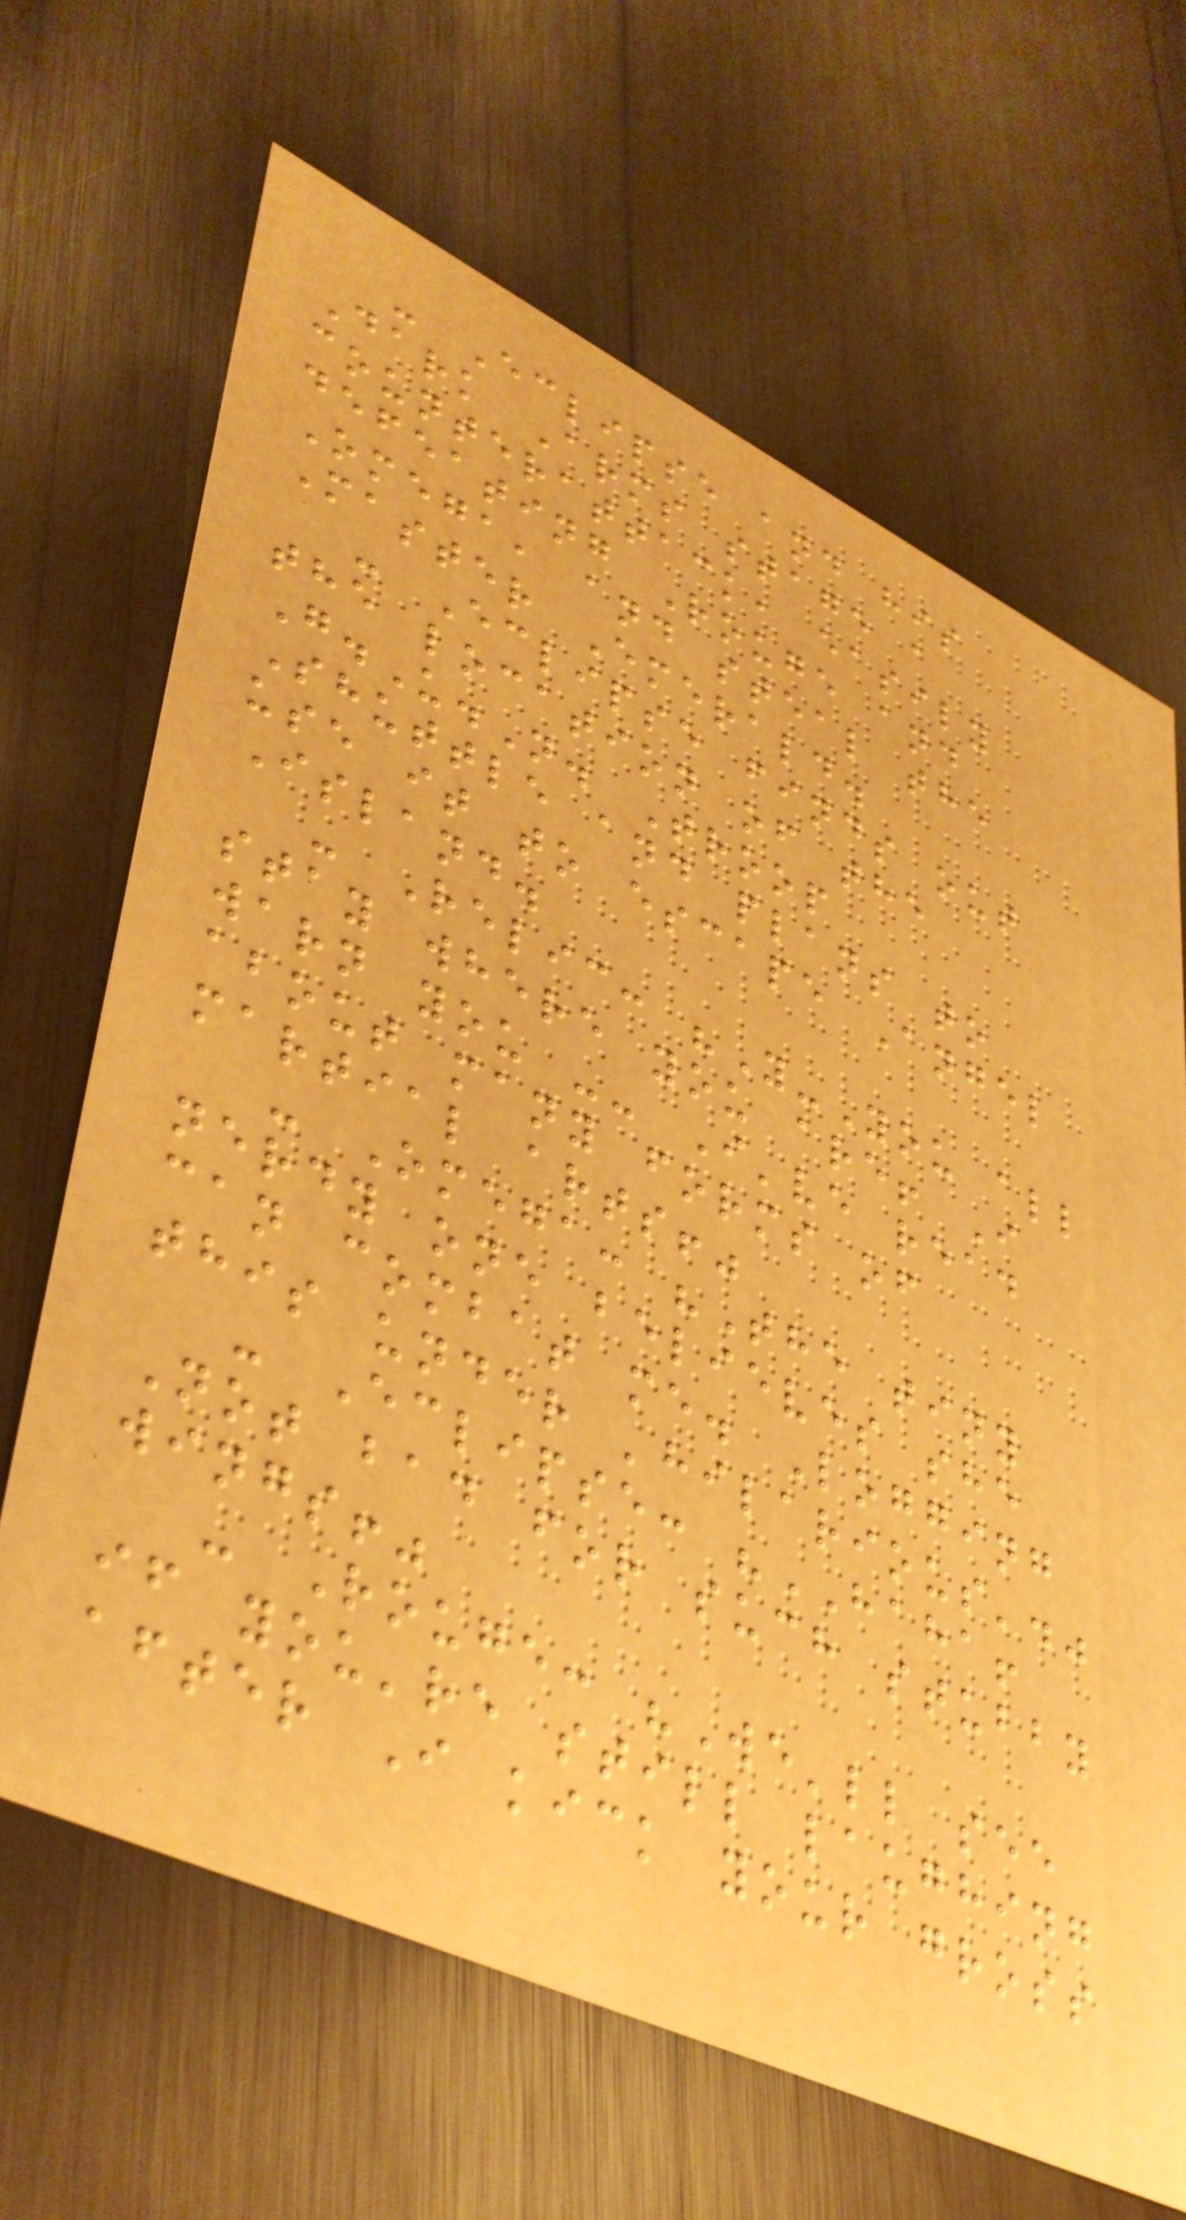- Eclipse and his
Dark Arms stage a
counterattack, easily
defeating Rouge and
Omega, and steal the
Master Emerald.
- Eclipse finds out
the location of the
G.U.N. Troop
Shuttle and plans to
use it to escape Angel
Island.
- Relic: "Y-You all
stay where you are! I
warn you -- I've read
about many forms of
martial arts!"
- Omega: "The tiny
nerdy one believes she
can combat me. Logging
this under 'hilarious'."
- Eclipse: "HAHA!
Not bad for such stubby
wings!"
- Rouge: "We'll see
if you're still laughing
after I kick your gross
